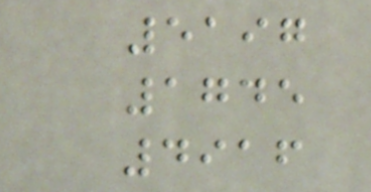5197
1745
4916
